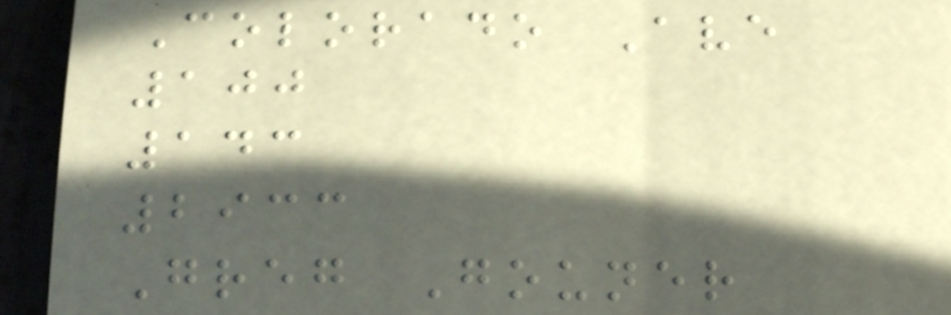Colorado Ave
100
143
2933
Greg Gouner
